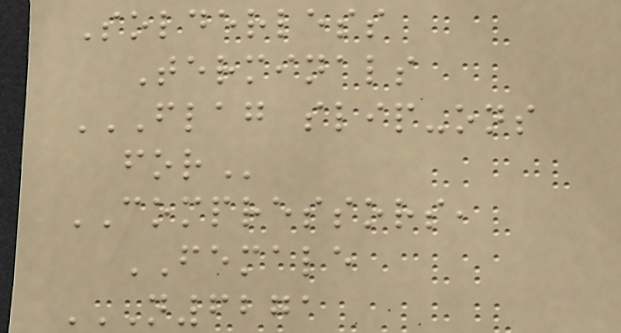Solderless
Terminals
FLAG SLIP-ONS
FOR
COMPRESSORS,
FEMALE
N6271
